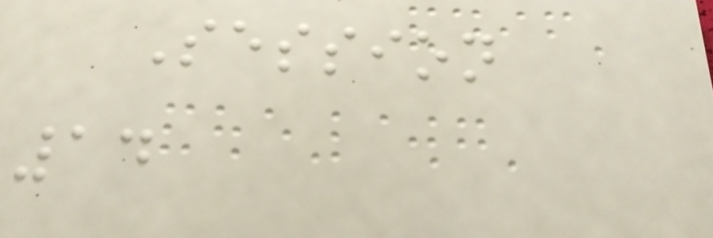Session
14
